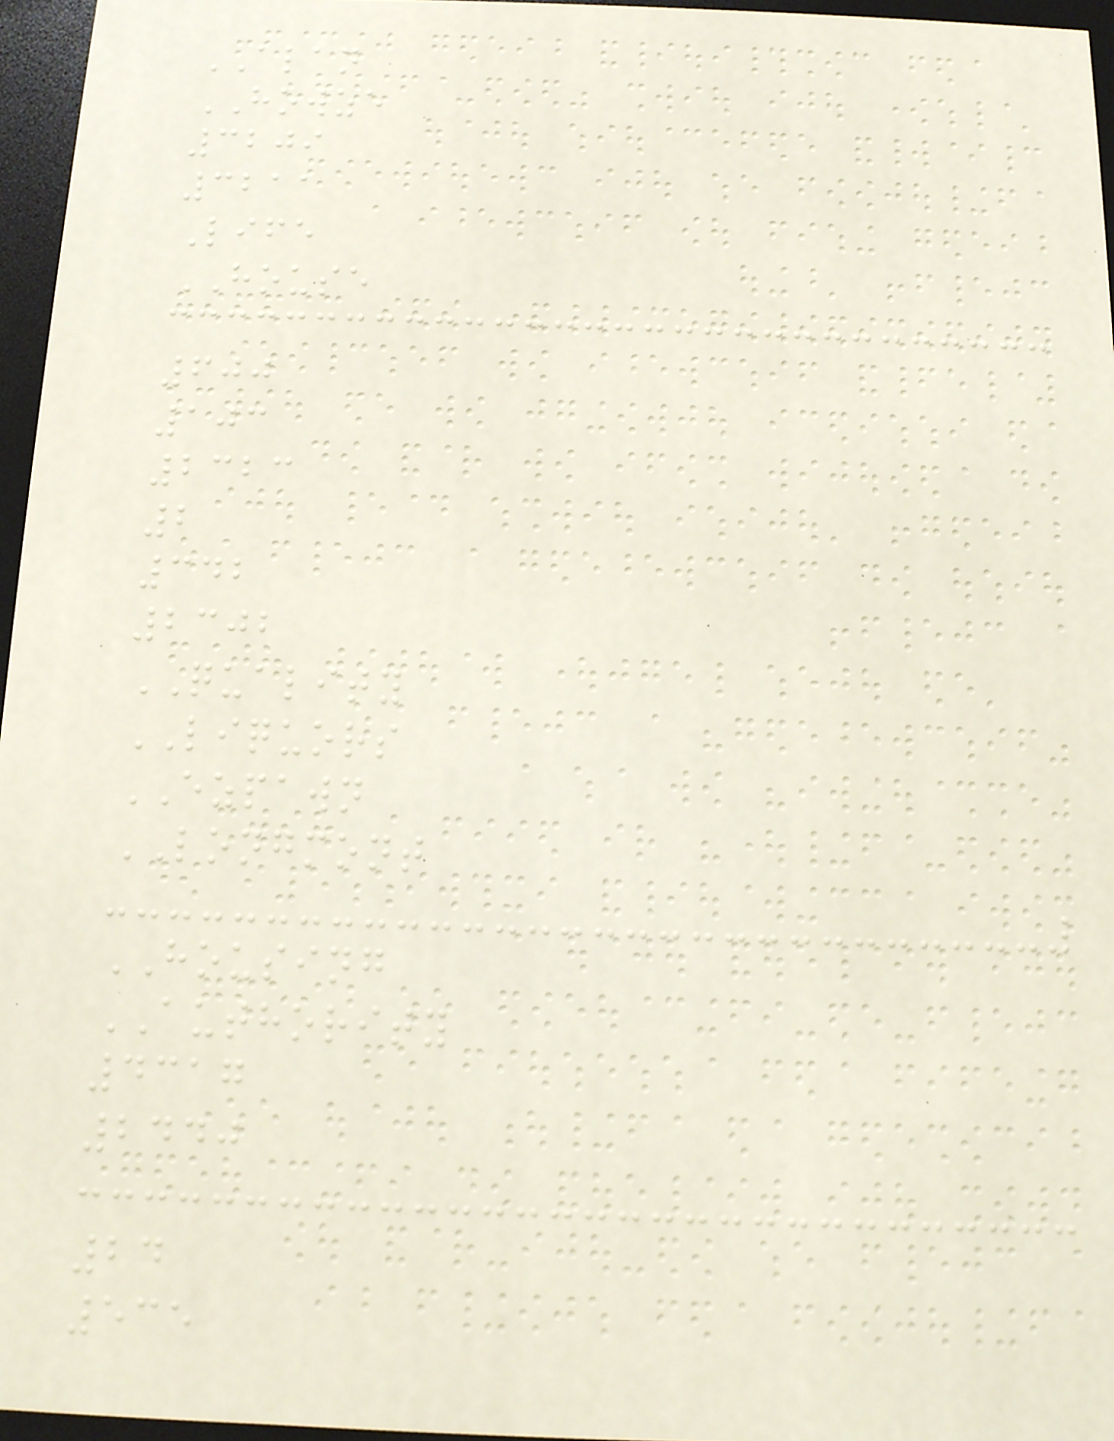ALAN
HOWZE
3209
3211
Life
HOUSE
600
103
2323
2
342
2302
QUALITY
LIQUORS
EZPAWN
LONGMONT
HOUSING
AUTHORITY
4317
2440
24
535
